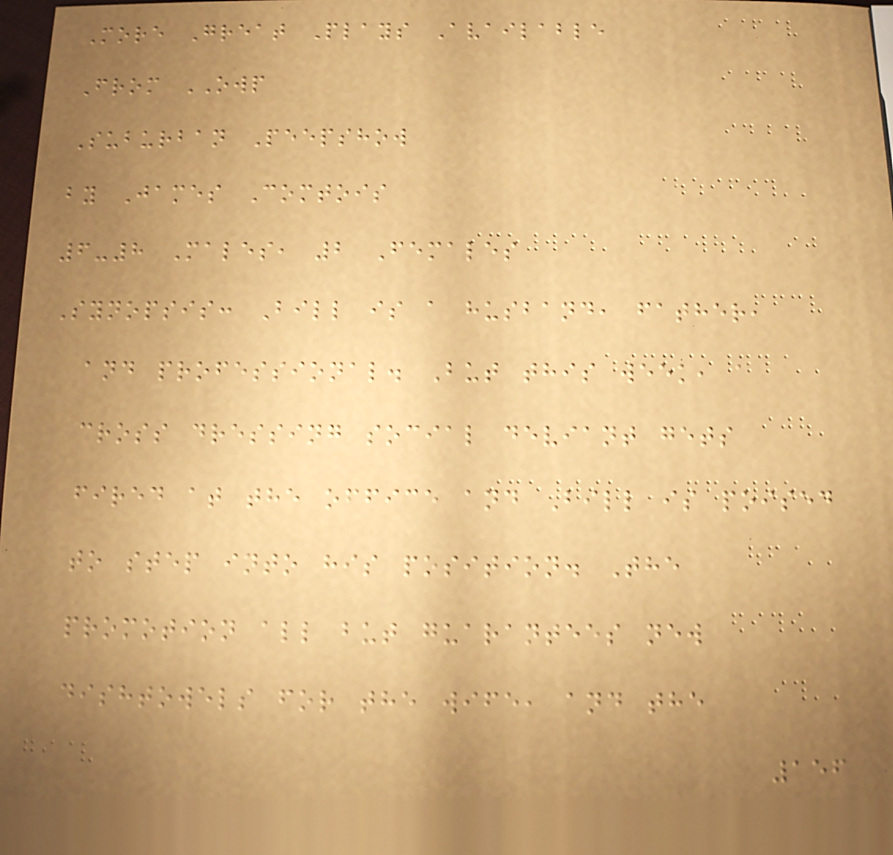More Great Plays Available
From OWP
Suburban Peepshow
by James Comtois
6-8 Males, 2 Females
Synopsis: Bill is a husband, father,
and professional. But this week, a
cross dressing social deviant gets
fired at the office and Bill is poised
to step into his position. The
promotion all but guarantees new
dishtowels for the wife, and the
156
